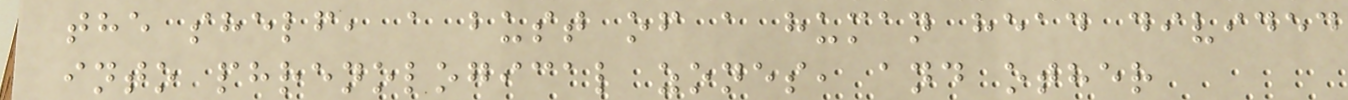the shelf, a bust of a human head divided
into phrenological zones, and other
